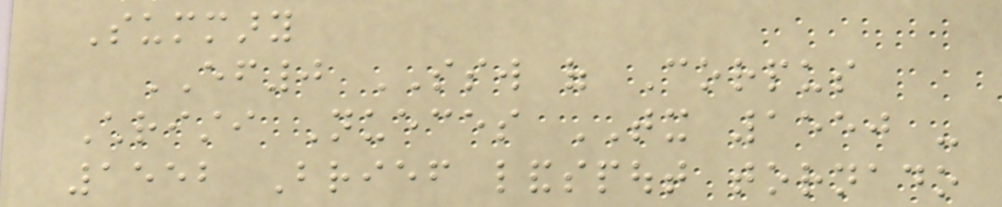Summary
EF0 SSW of Corpus
Christi Nueces TX 1550 -
1552 Brief landspout tornado
